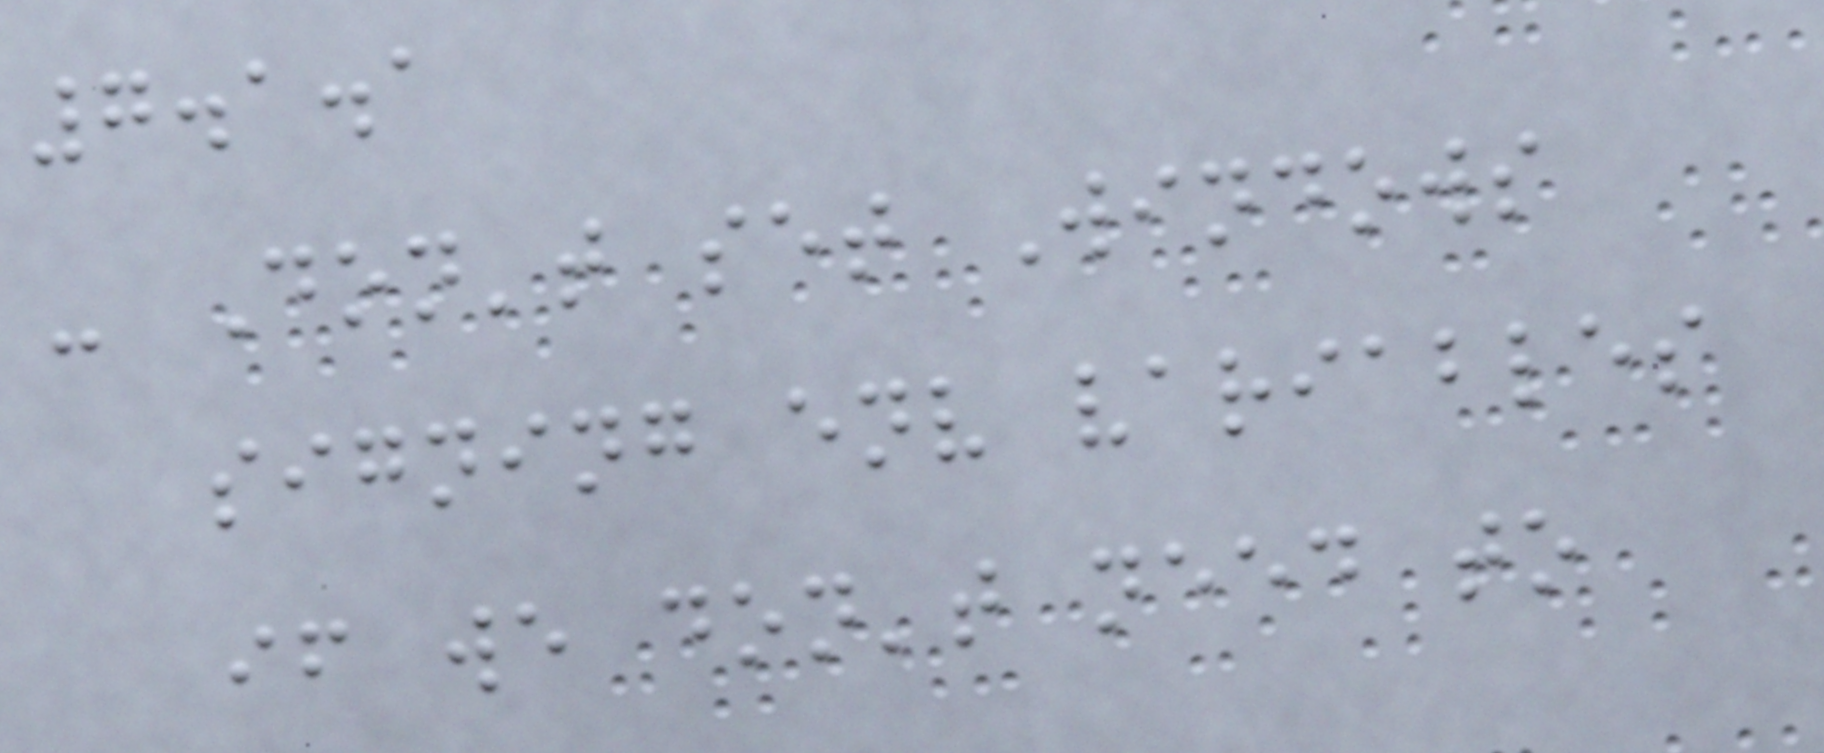7.1.1
- Don't set Windows
signing env variables
if we don't need to
